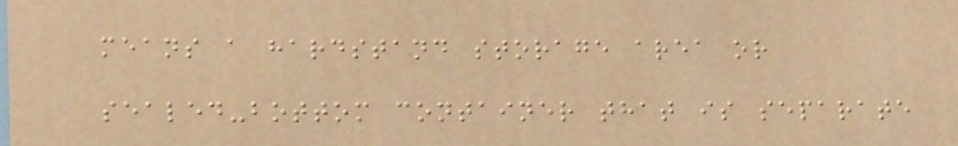means a hardstand storage area or
sealed-bottom container that is separate
